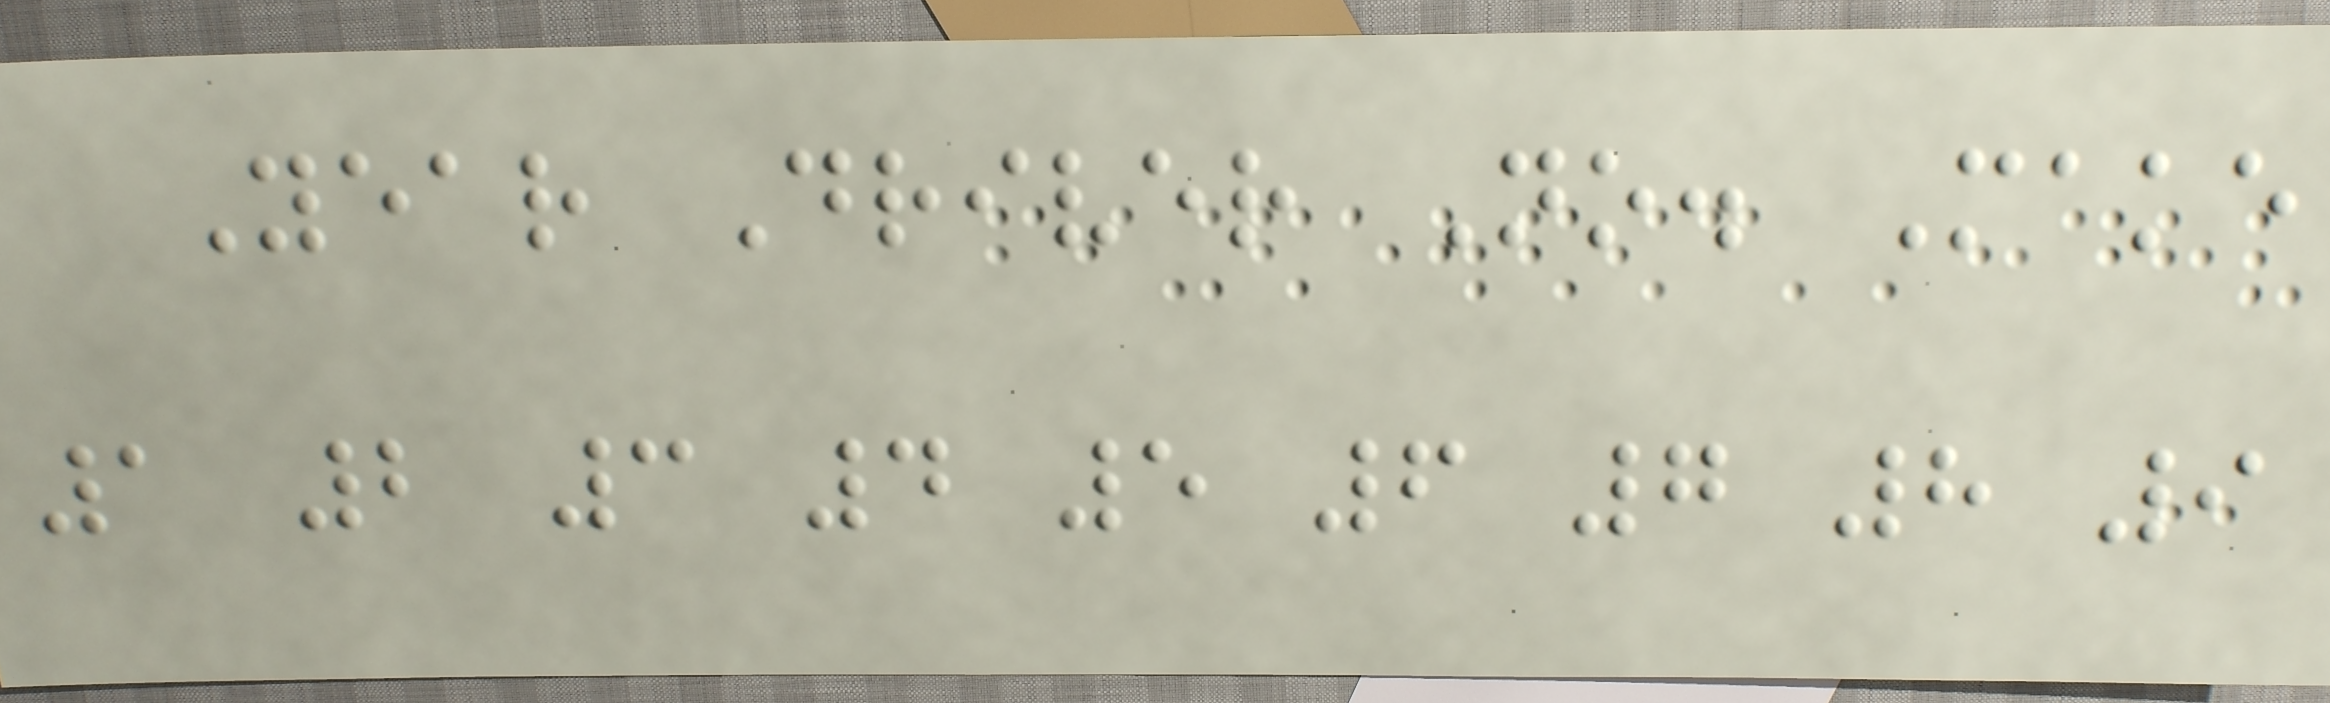Year Driver No. Make
1 2 3 4 5 6 7 8 9
